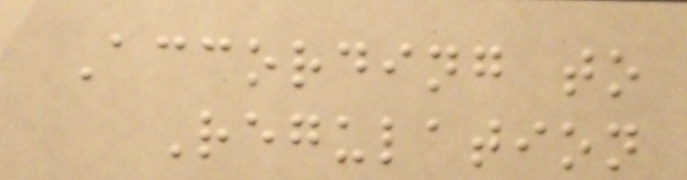According to
Regulation
